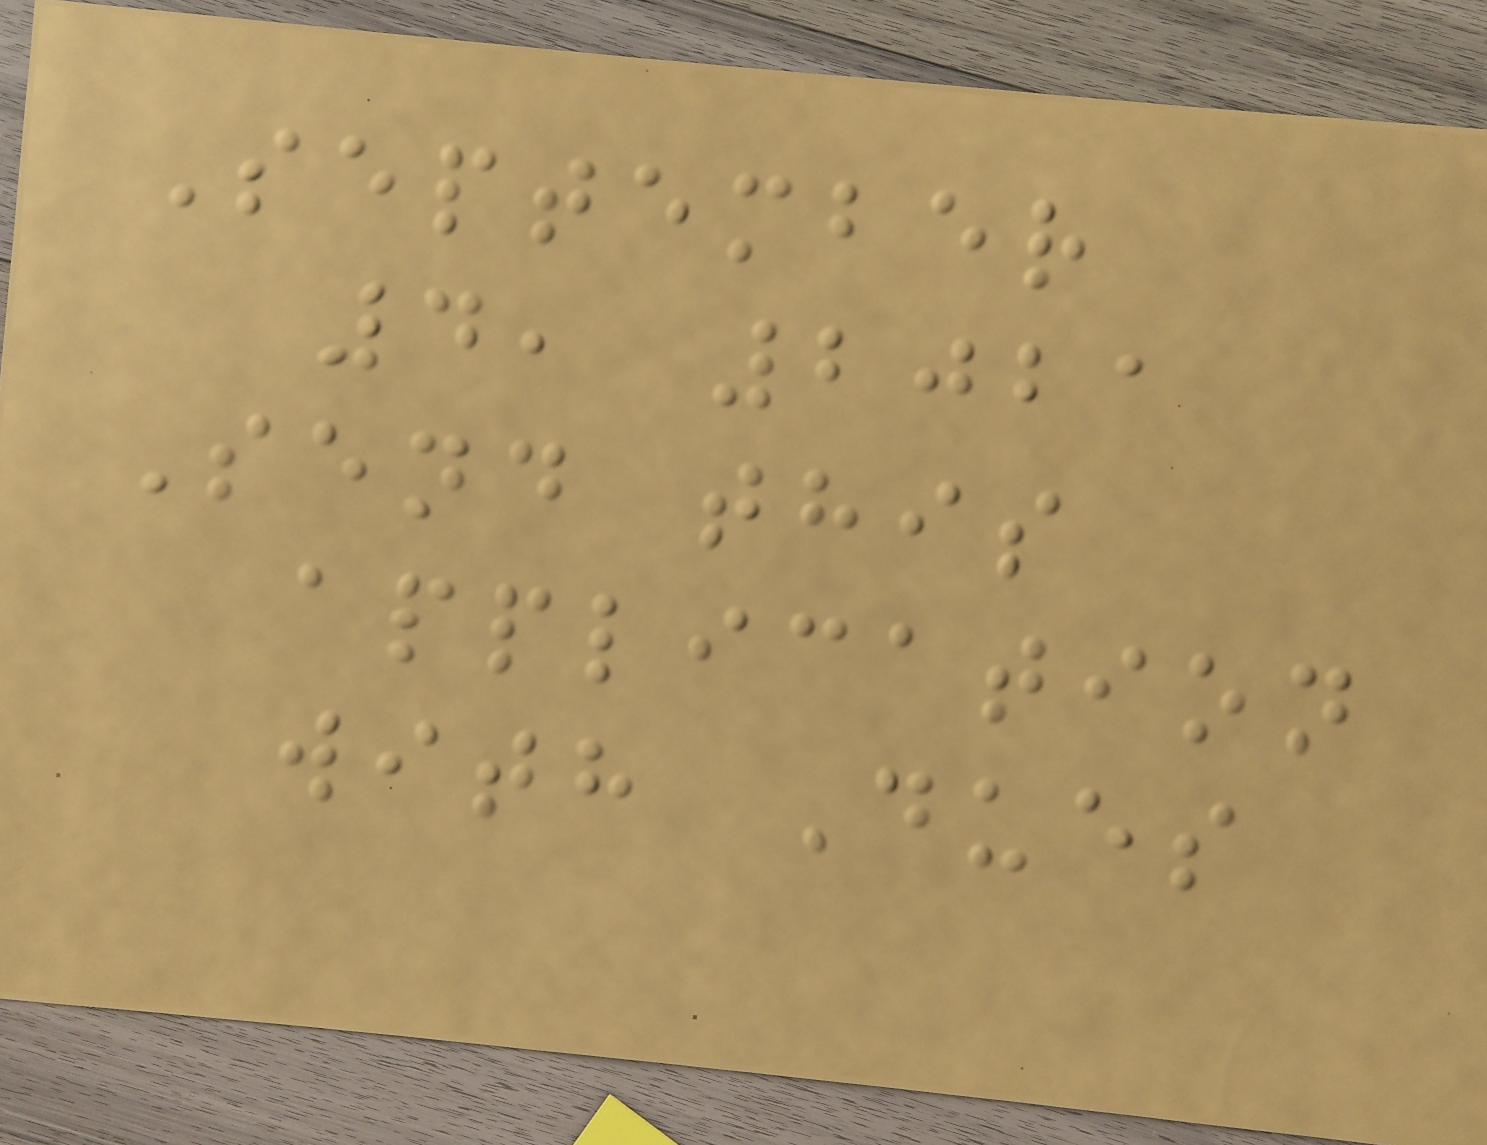September
4, 2021
Send this
application
with Dues
